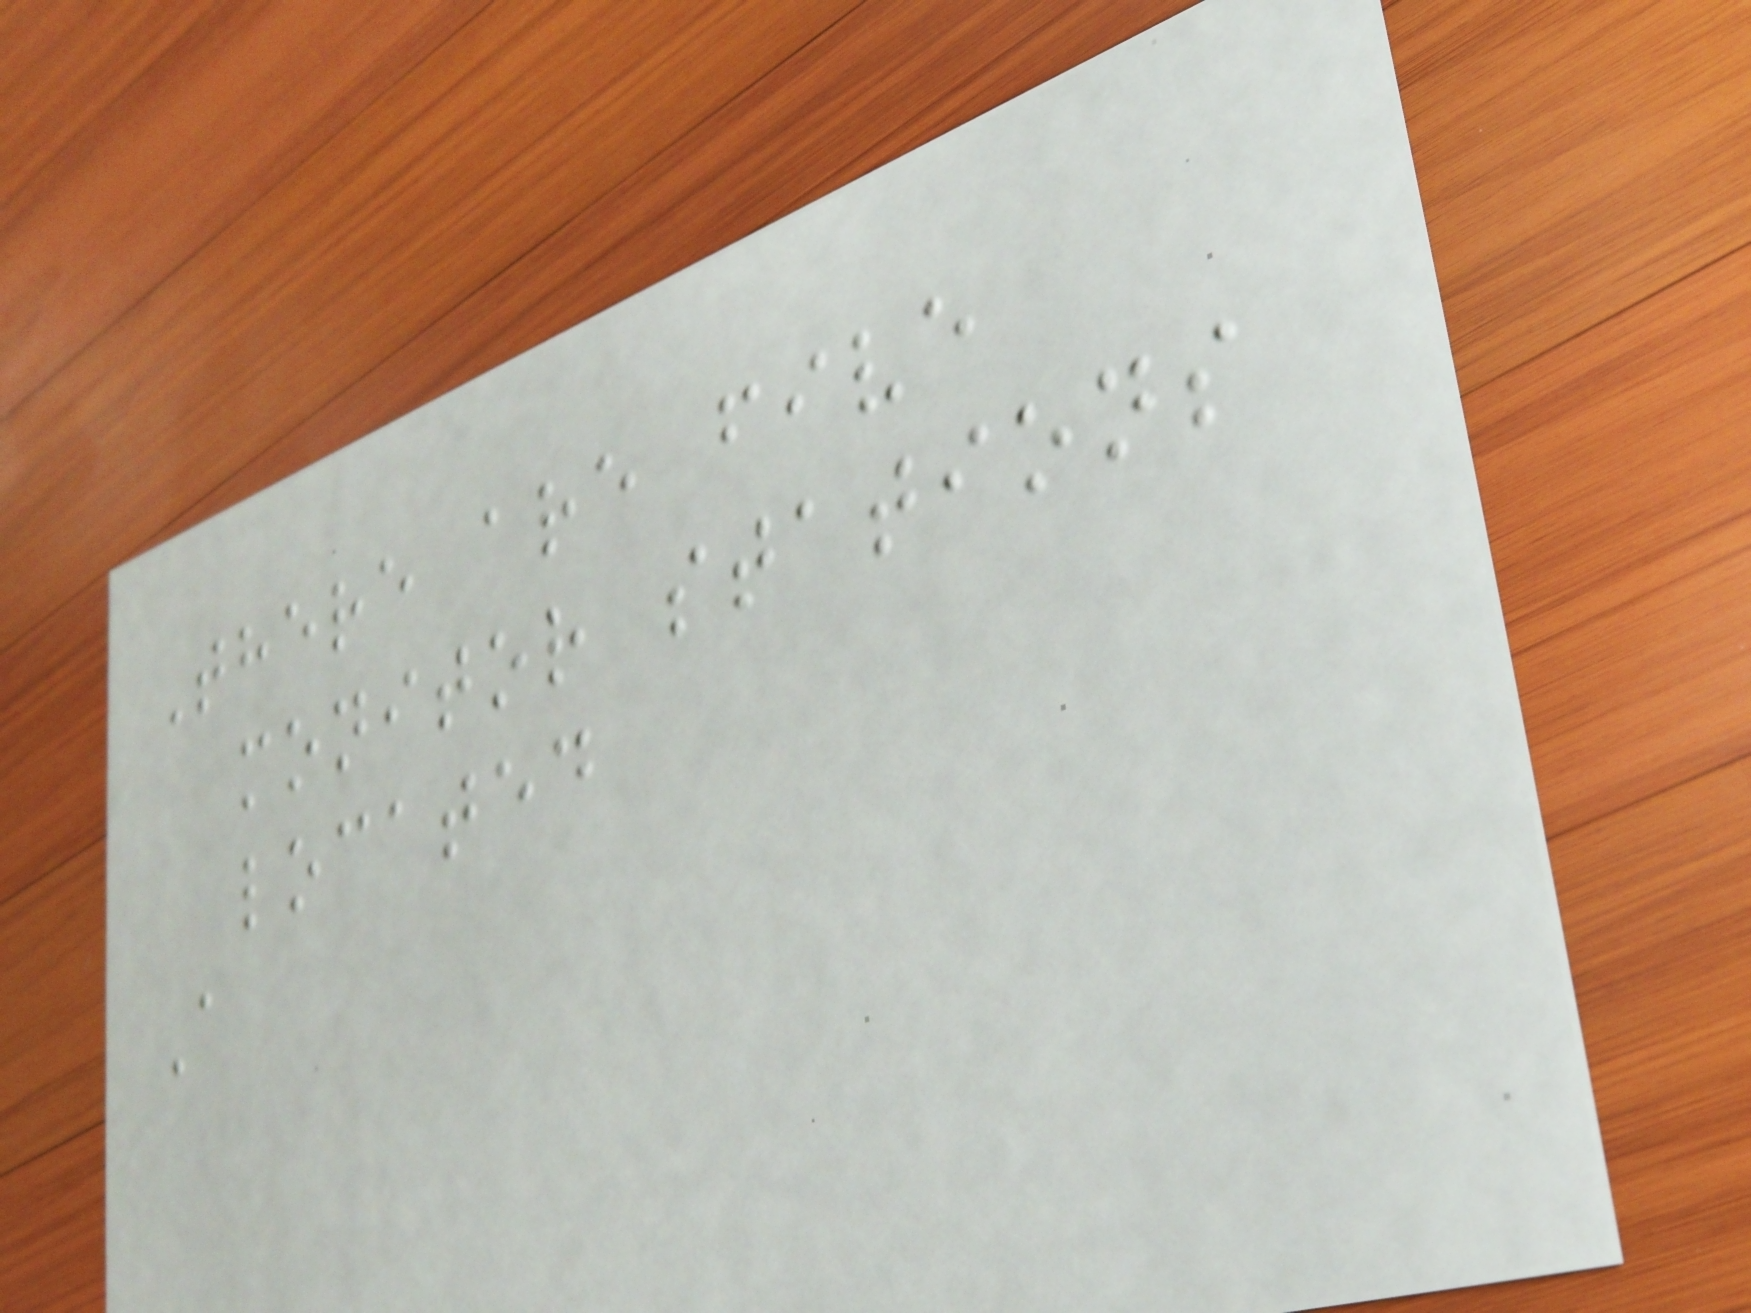There are five
monitor stations
located
A
